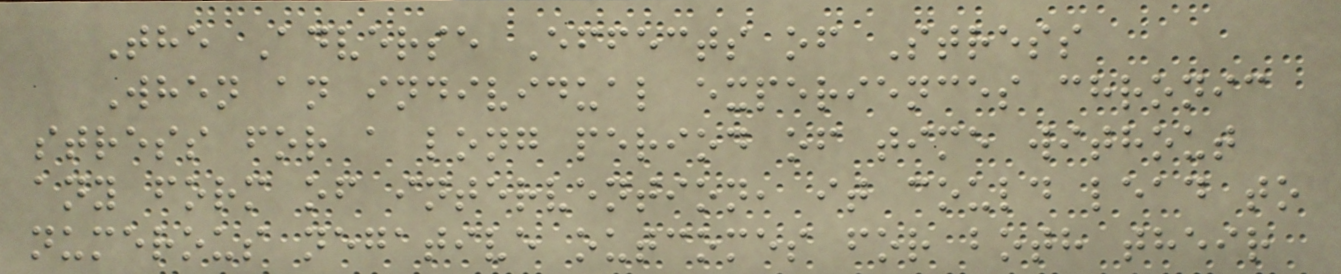The Adverse Effects of Stress
When an individual experiences chronic
stress for a long period of time without
any form of intervention, it could lead to
numerous negative outcomes for both their
